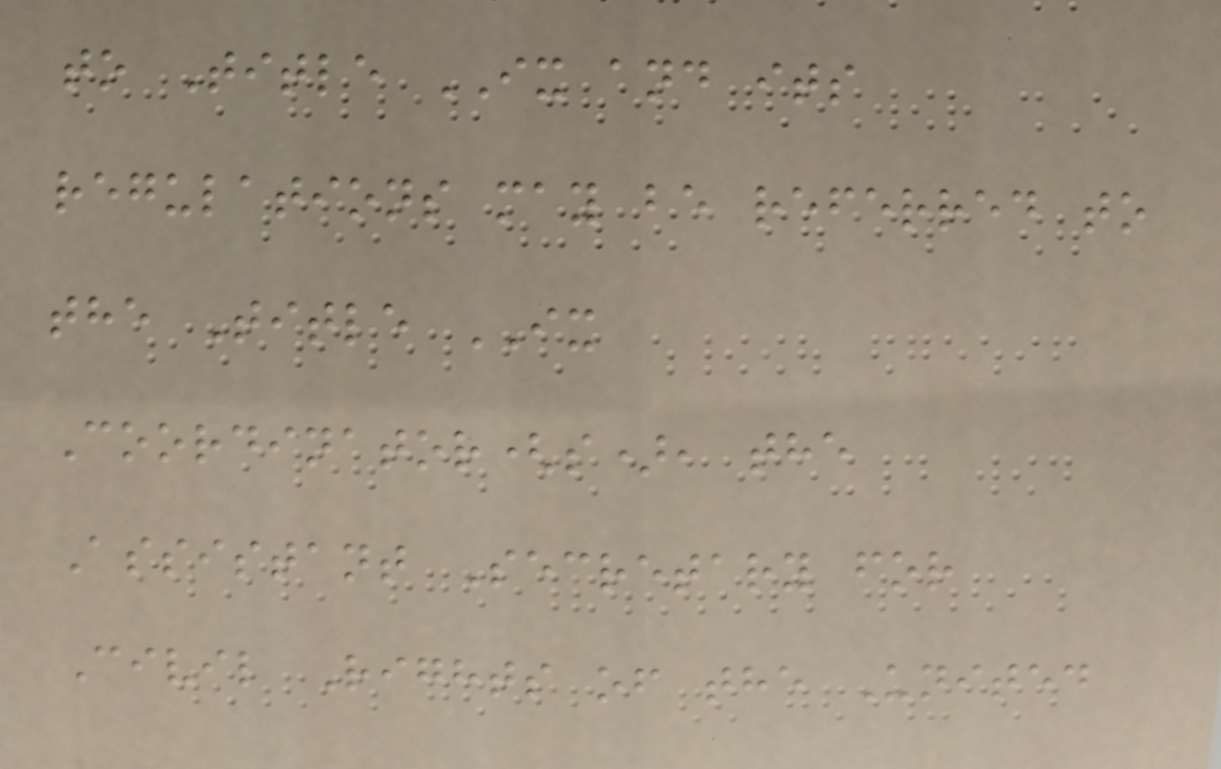to Title IX and its
regulations may be referred to
the Title IX
Coordinator(s), the
Assistant Secretary for
Civil Rights of the United
